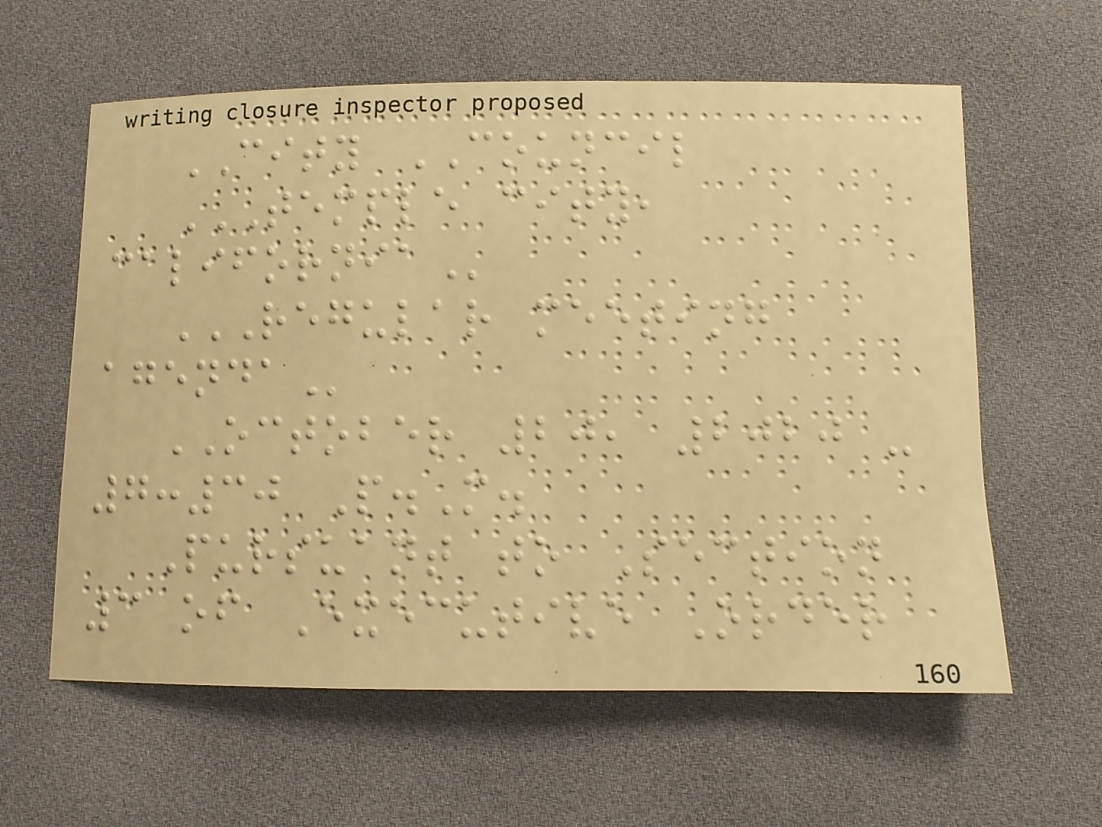CITY COUNCIL
TEMPLE CITY,
CALIFORNIA
REGULAR MEETING
AGENDA
OCTOBER 20, 2020 -
7:30 P.M.
Pursuant to Section
3 of Executive Order
